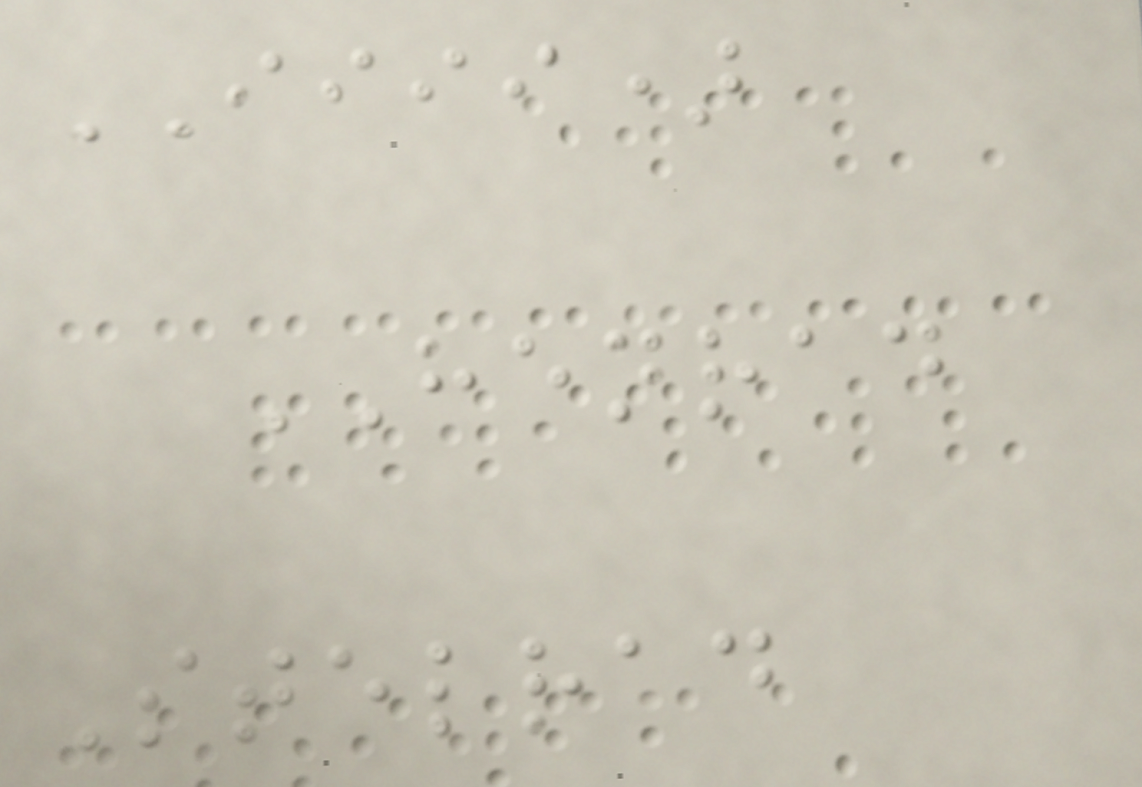IIII)
HENRAD
Stelrad
